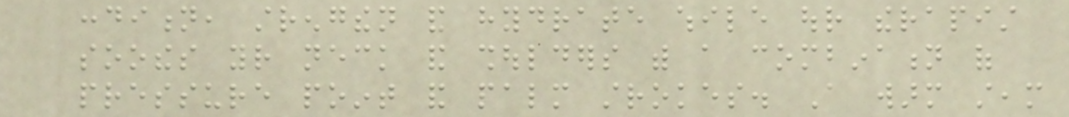condition, strengthen and hydrate while our therapist
soothes your neck and shoulders with a combination of
pressure point and palm strokes. A warm steam
